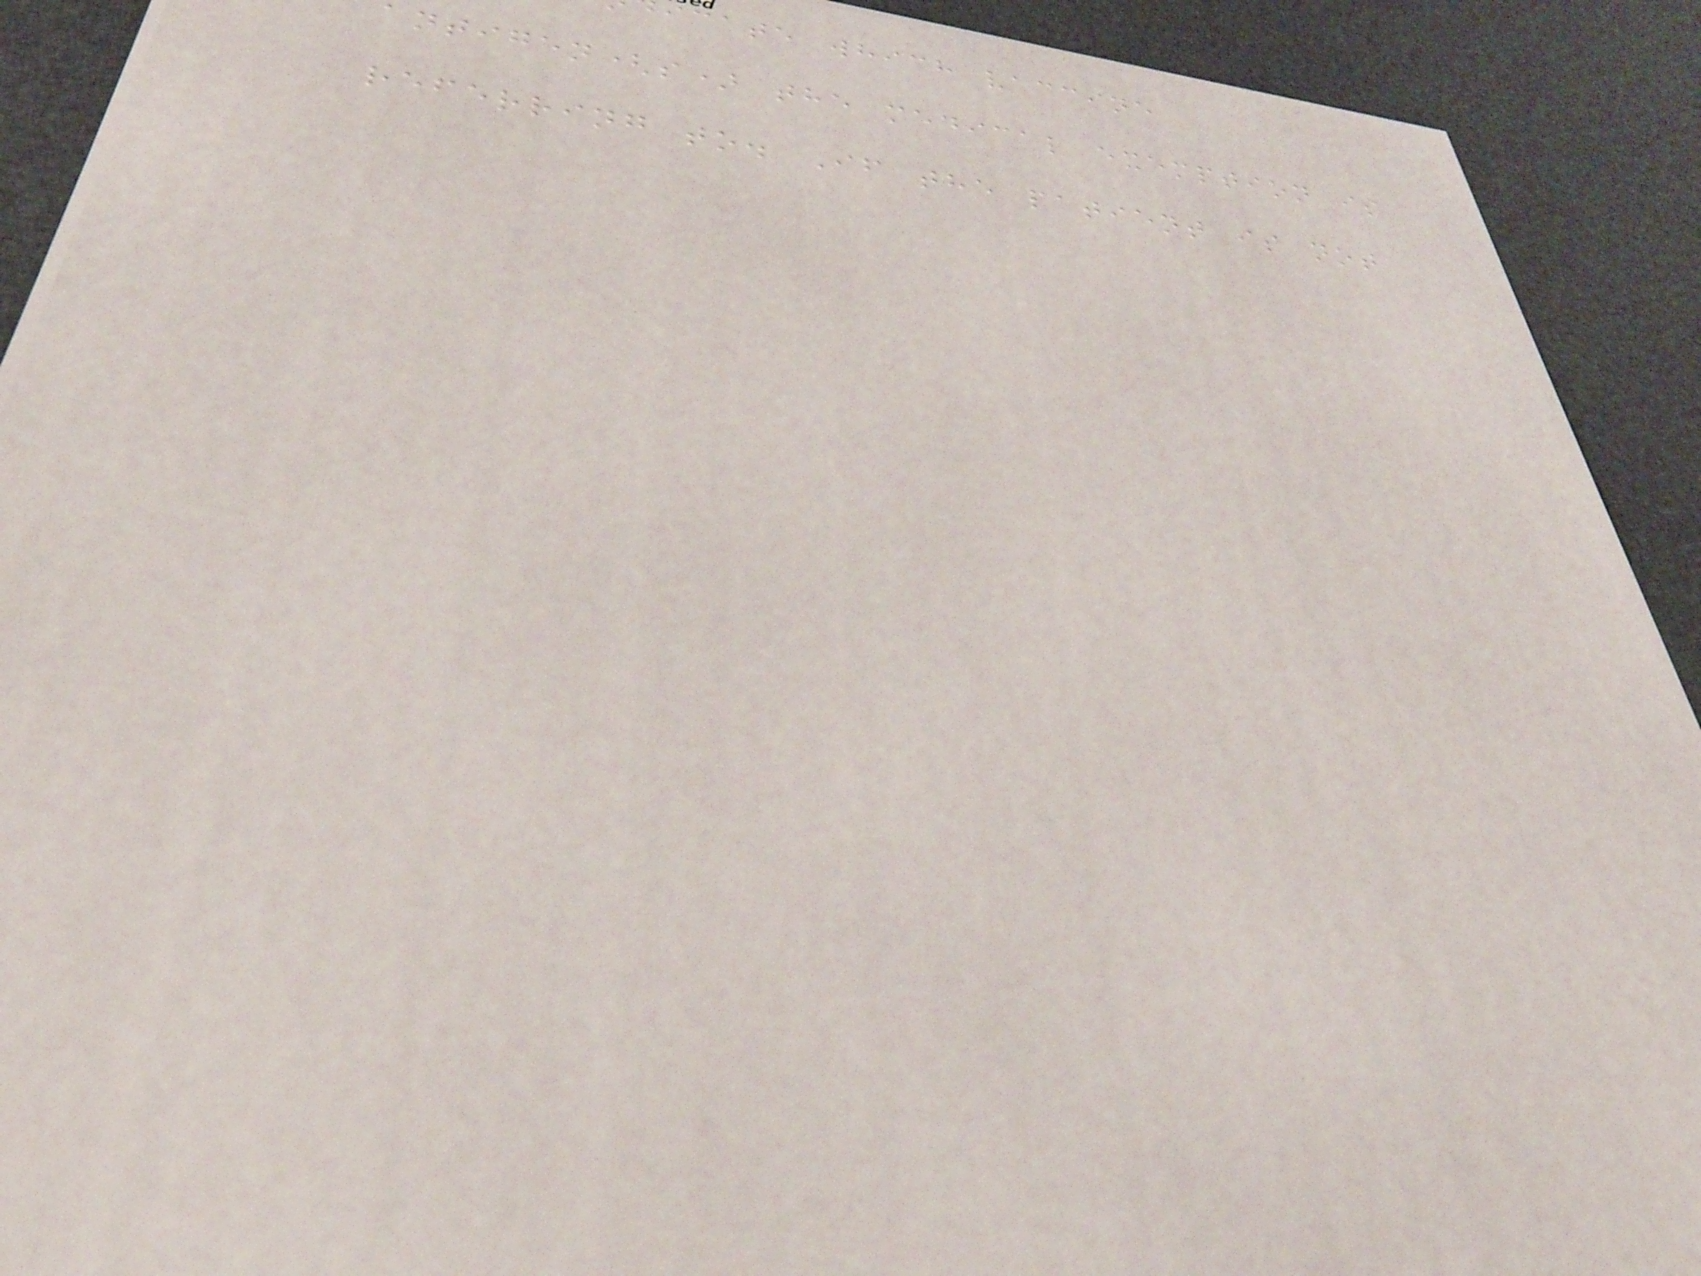icate which vaccine
antigen(s) the medical exemption is
referring to. If the patient is not
